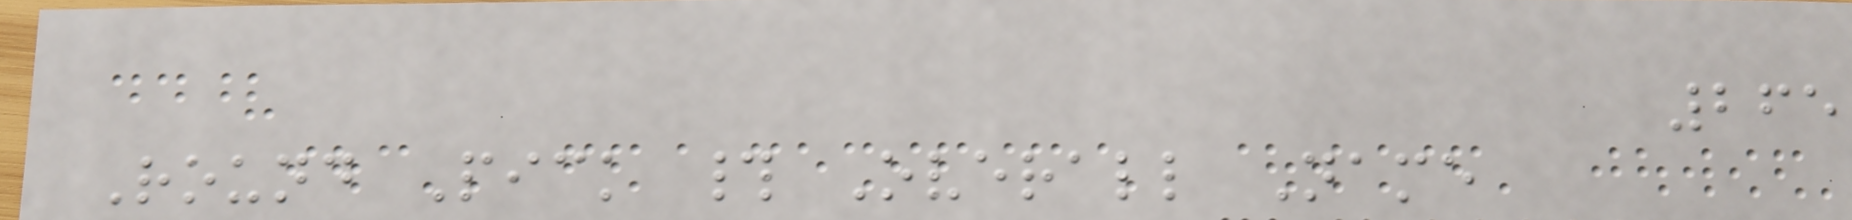265
Round Pick # Overall Name
